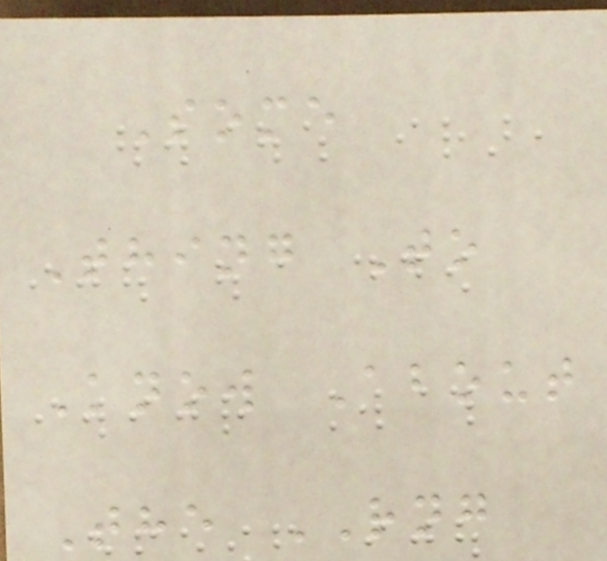Some
Thing To
Know About
The RNG
